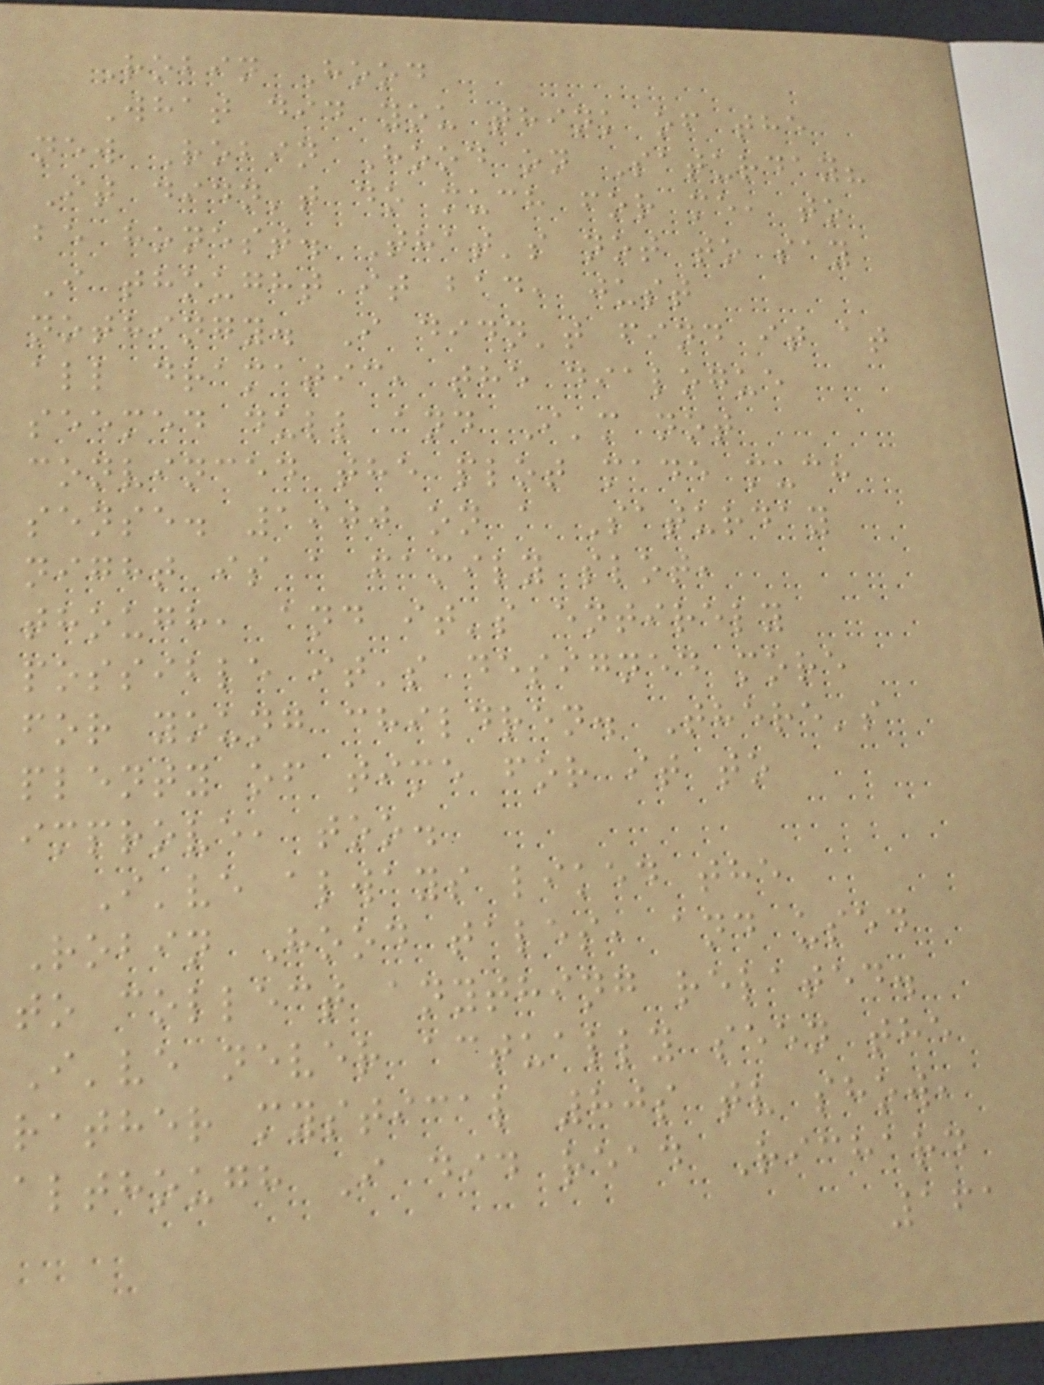Robin Hood
What did you think of the
new Robin Hood on Saturday?
It didn't do much for me, to
be honest. That's not to say
I thought it bad, just
nothingy. I didn't find it at
all dramatic, the dialogue
seemed dull and I'm not
convinced the plot made much
sense. 1900 on a Saturday
night is a family slot,
though, and it's entirely
possible it's designed more
for young children. There's
plenty of time for it to
improve, too.
I've always liked the
Robin Hood tales, and used
to collect anything related.
I've never actually seen the
rather mystical 80s tv show,
although I did read Richard
161
